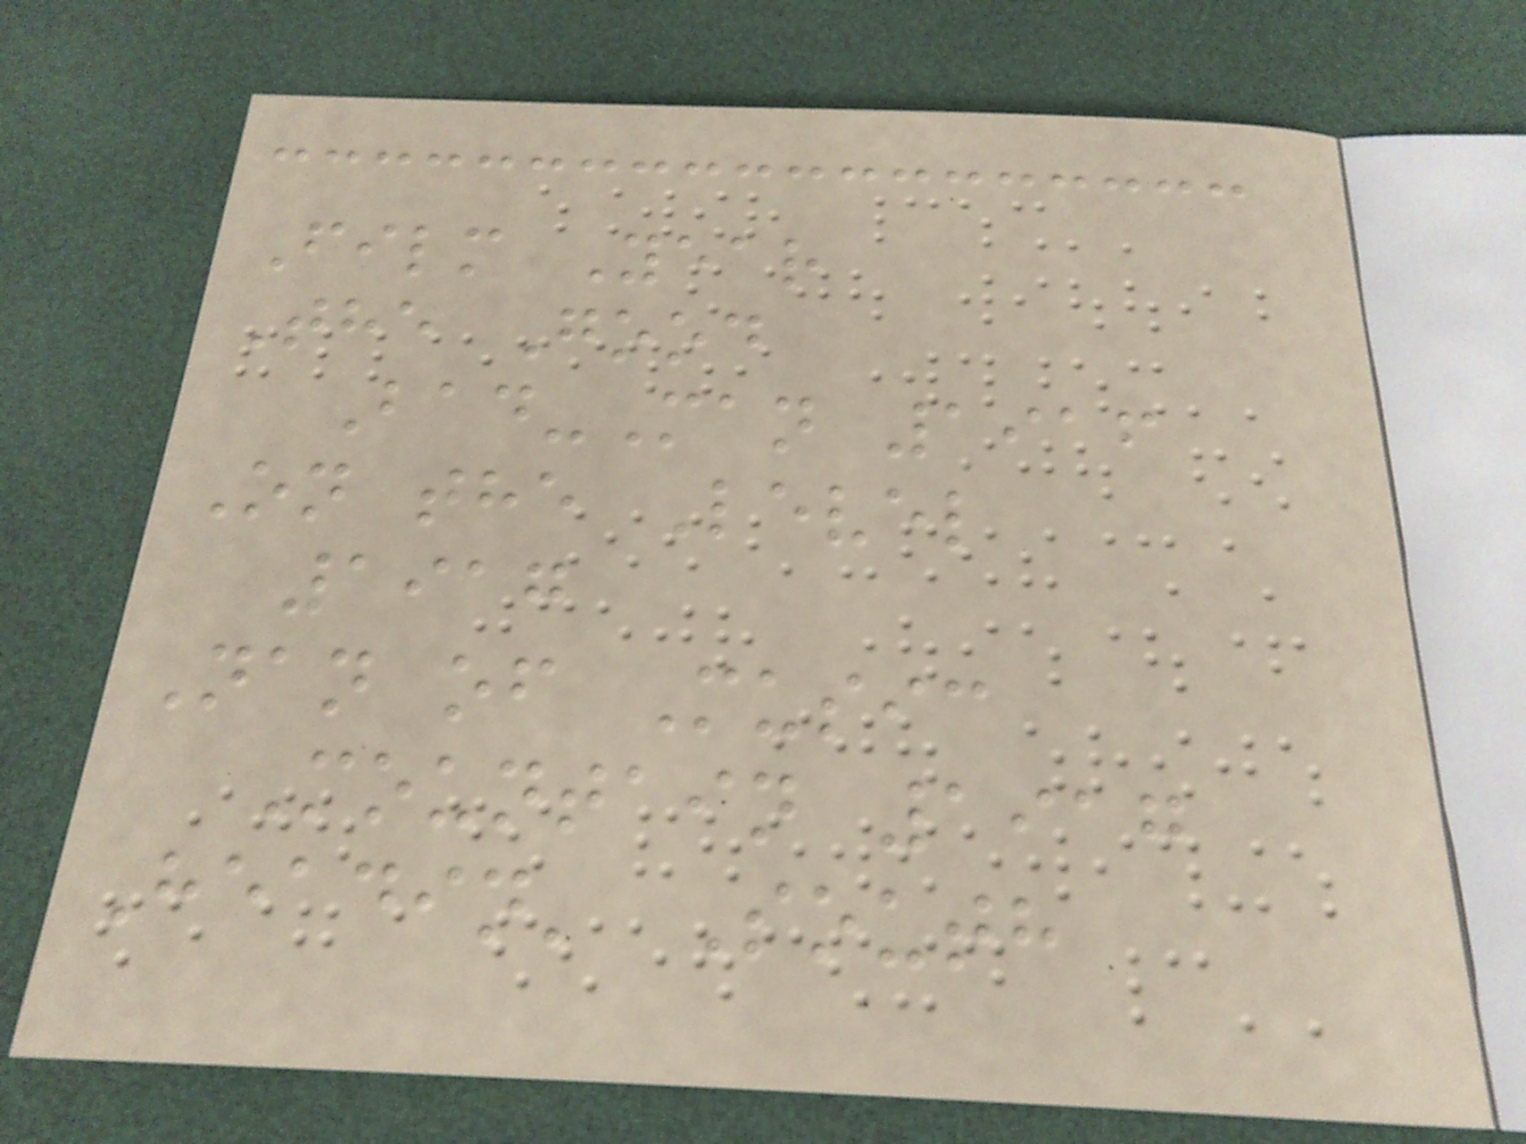Film Year
The Good
Bad-Man 1916
On the Level
1917
Nan of Music
Mountain 1917
Headin' South
